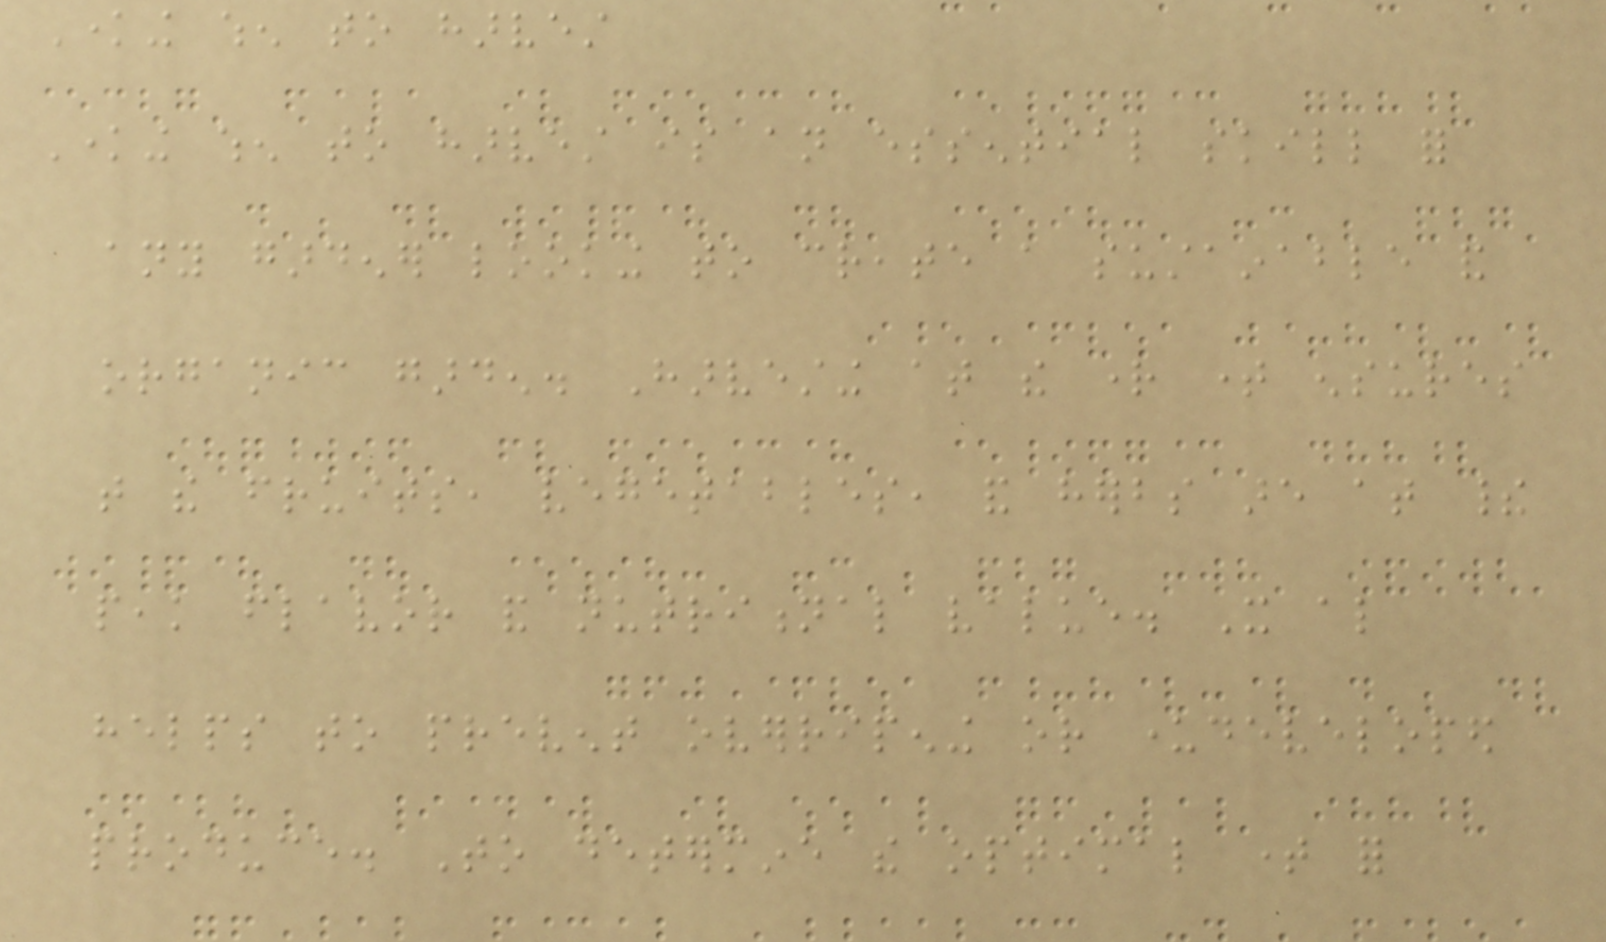Knowing when to harvest
Knowing when to harvest is an essential skill for
any gardener looking to create a sustainable and
organic garden. Harvesting at the right time ensures
that the fruits, vegetables, and herbs are at their
peak flavor and nutritional value. It also
helps to prevent overripening or underdeveloped
produce. To determine the optimal time for
